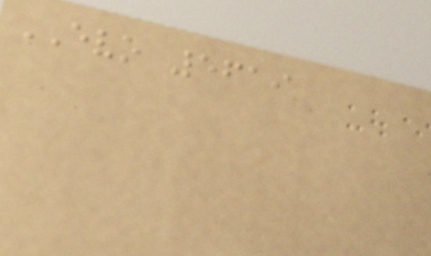EVO 5619
